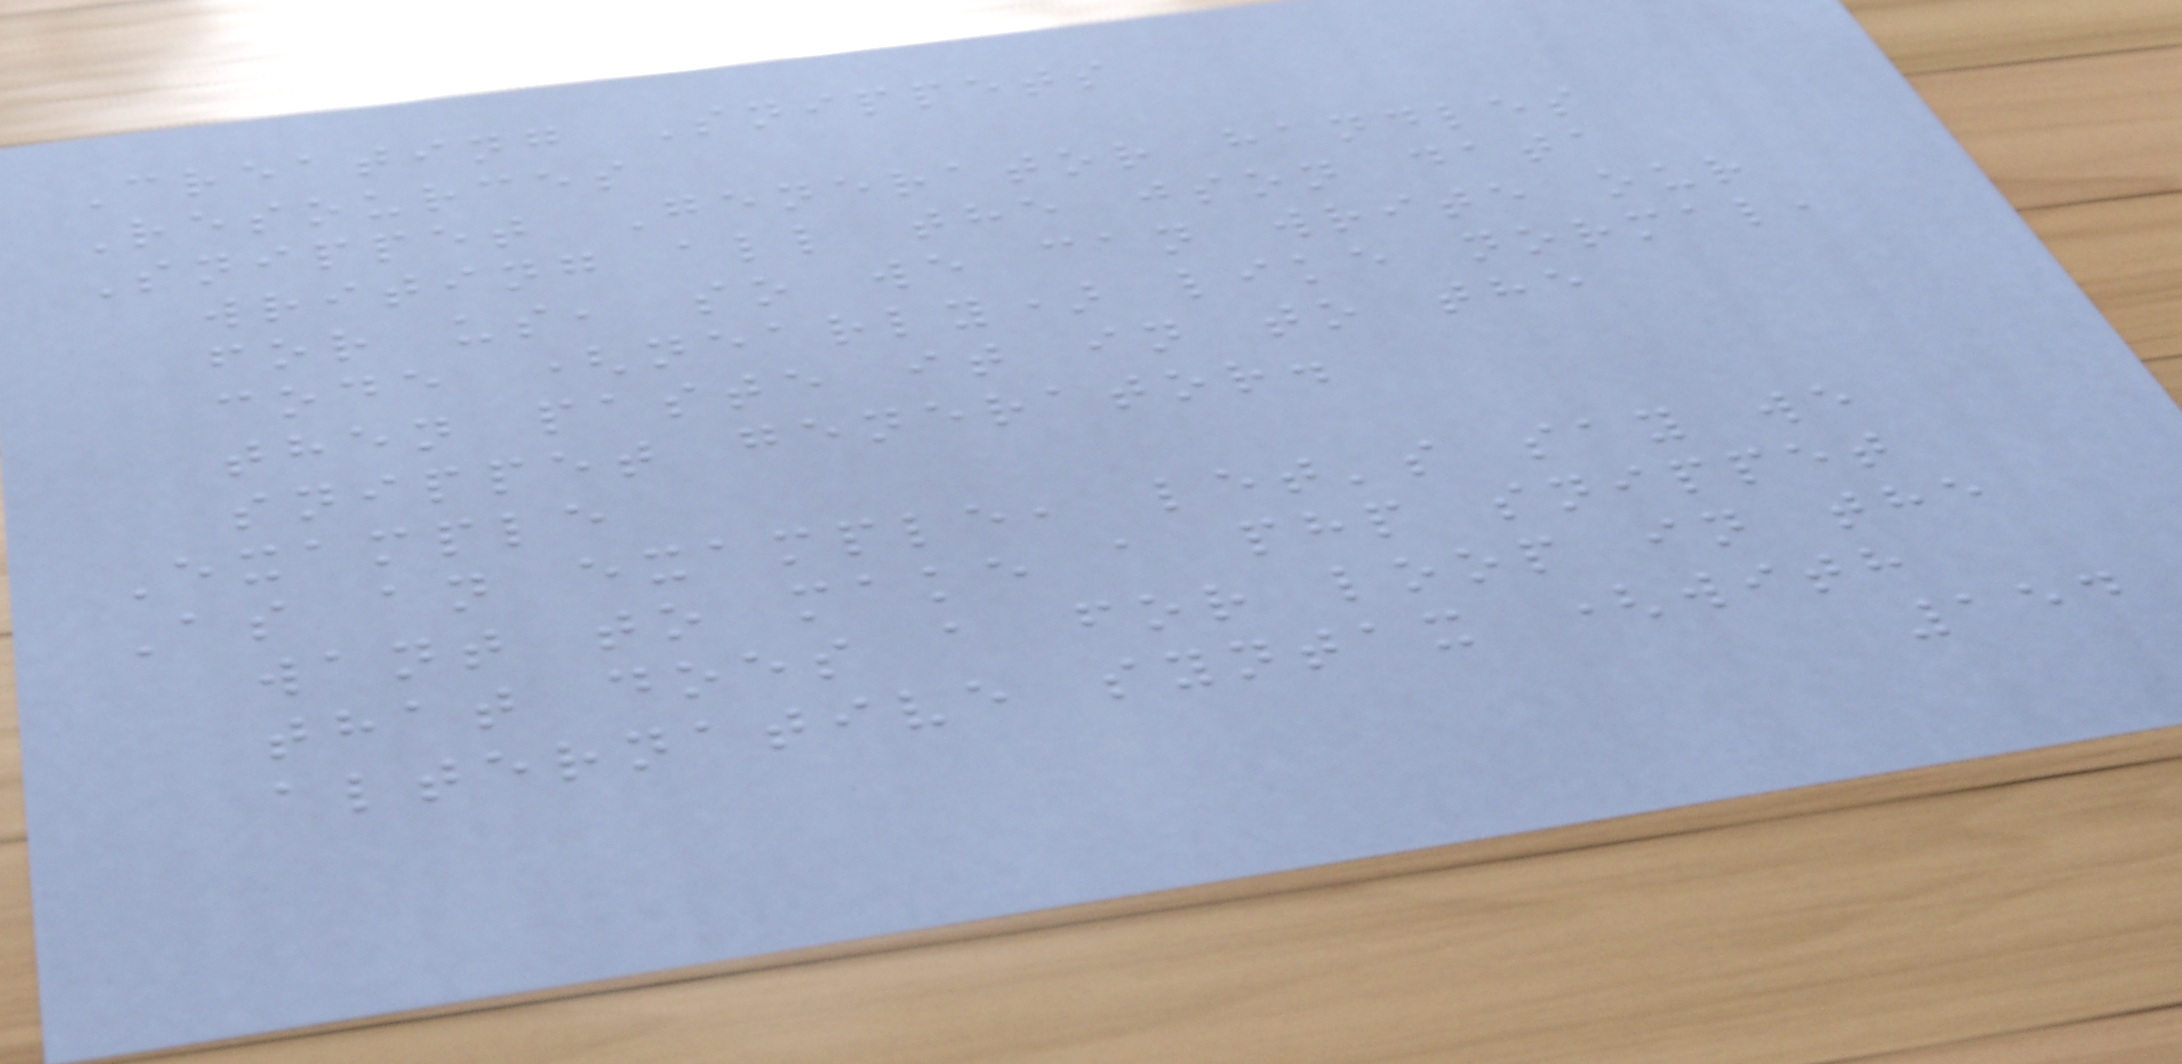Creating Snippets
Resources
Snippet Generator handles
writing all the json data
for us, so we can write our
code (nearly) like normal,
then paste it in to the
snippet generator.
Example
As an example, let's say we
want to make a php snippet
that does a for loop in the
alternative syntax (with
154
